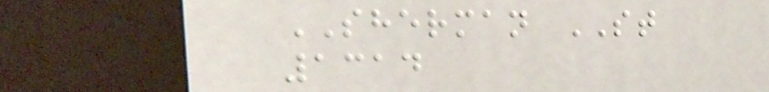SHERMAN ST
1314
